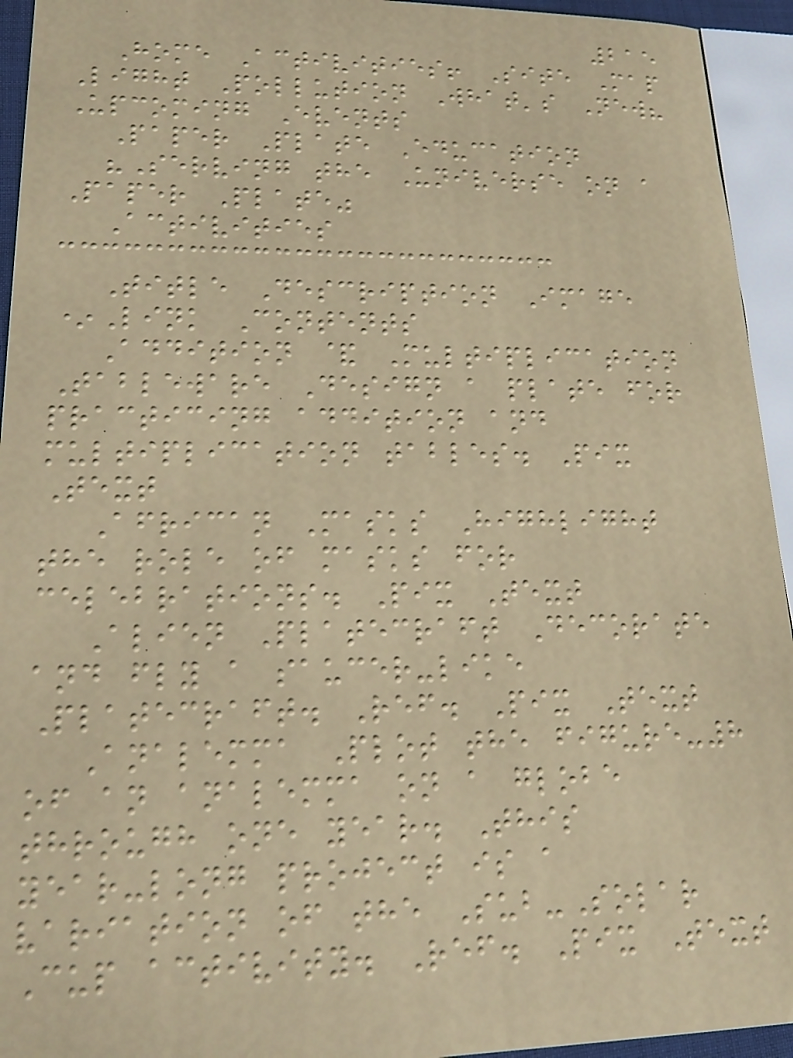215
Home Activities! Site Map
Light Pollution What's New?
Upcoming Events
Paper Plate Education
"Serving the Universe on a
Paper Plate"
Activities
Title Description Image
*Link Contents
Addition & Multiplication
Tableware Design a plate for
practicing addition and
multiplication tables. Pix
Text
African Masks Highlight
the role of masks for
celebrations. Pix Text
Alien Platecraft Decorate
and fly a saucer-like
Platecraft. Ref. Pix Text
Analemma Plot the figure-8
of an analemma on a globe
through one year. This
year-long project is a
variation of the Sub-Solar
Cup activity. Ref. Pix Text
